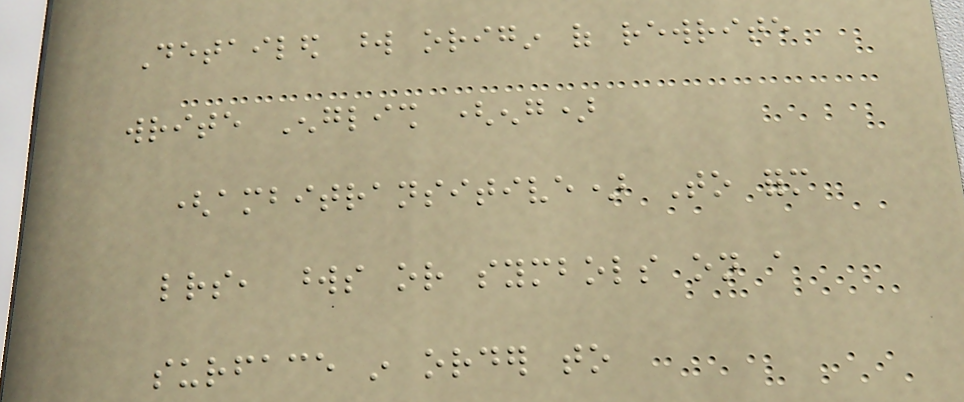Detailed word origin of rewrite
write English (eng)
(ambitransitive) To form
letters, words or symbols on a
surface in order to
